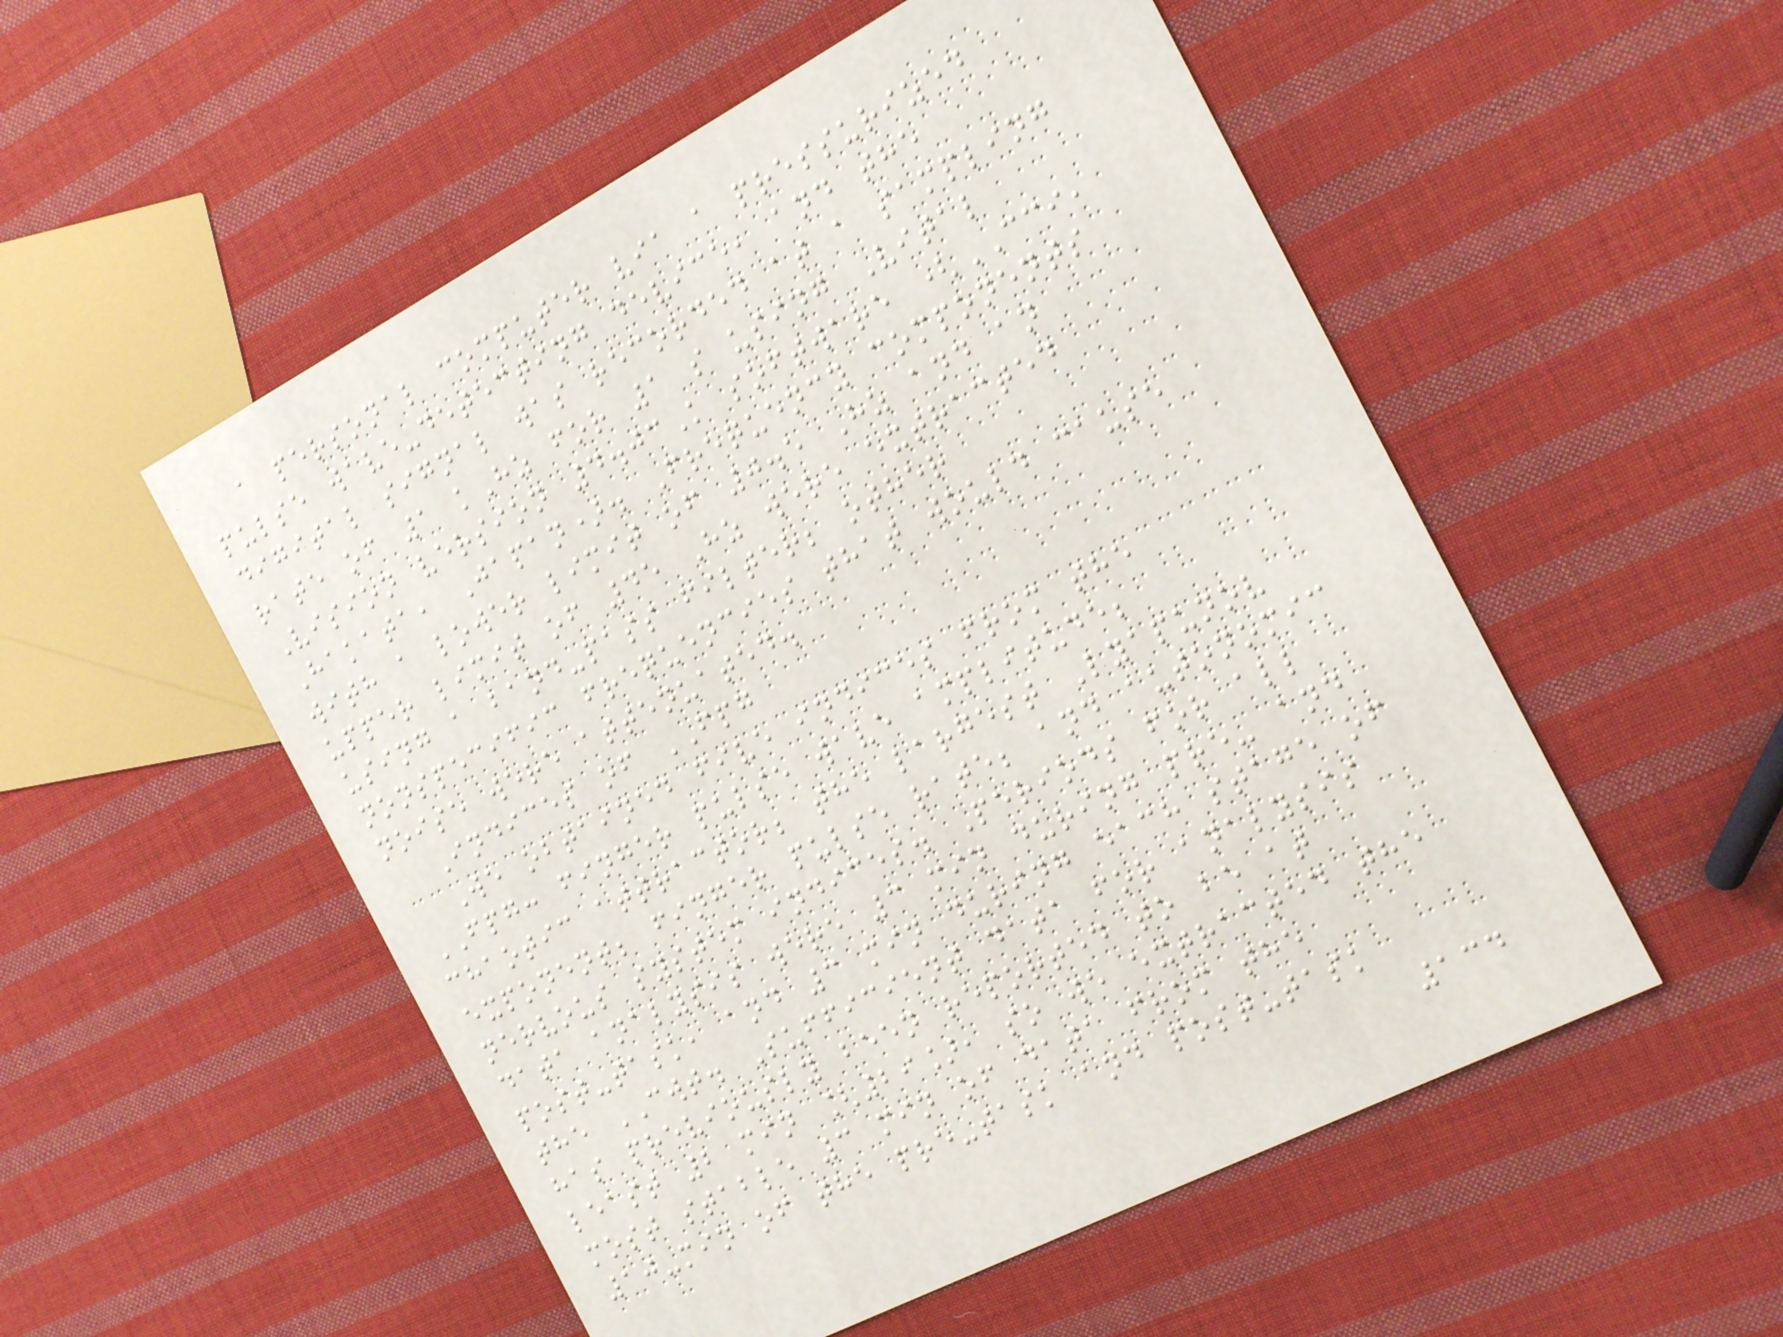a personal computer via a pressurized
pulse wave-detecting device, and the
digital signal was recorded at a sampling
rate of 1 kHz for 1 s using Vital
Vision version 4.03K software (CCI,
Hakata, Japan). Frequency components
with a lower limit of 0.5 Hz and an
upper limit of 45 Hz were extracted
using a band-pass filter; other
nonspecific frequencies that would cause
noise were attenuated.
Indices of FPG
We obtained five indices from the
FPG: finger pulse wave amplitude;
chaotic attractor; the largest Lyapunov
exponent; finger pulse rate; and autonomic
nervous system indices. Periods for all
data analysis were 3 min during pre- and
post-task, and 3 min during each stage of
the CWT. Sufficient data for analysis
has previously been reported to be at
least 2 min [29], so we extracted the
most stable 3 min of data from the
10-min of the pre-task and post-task
134
